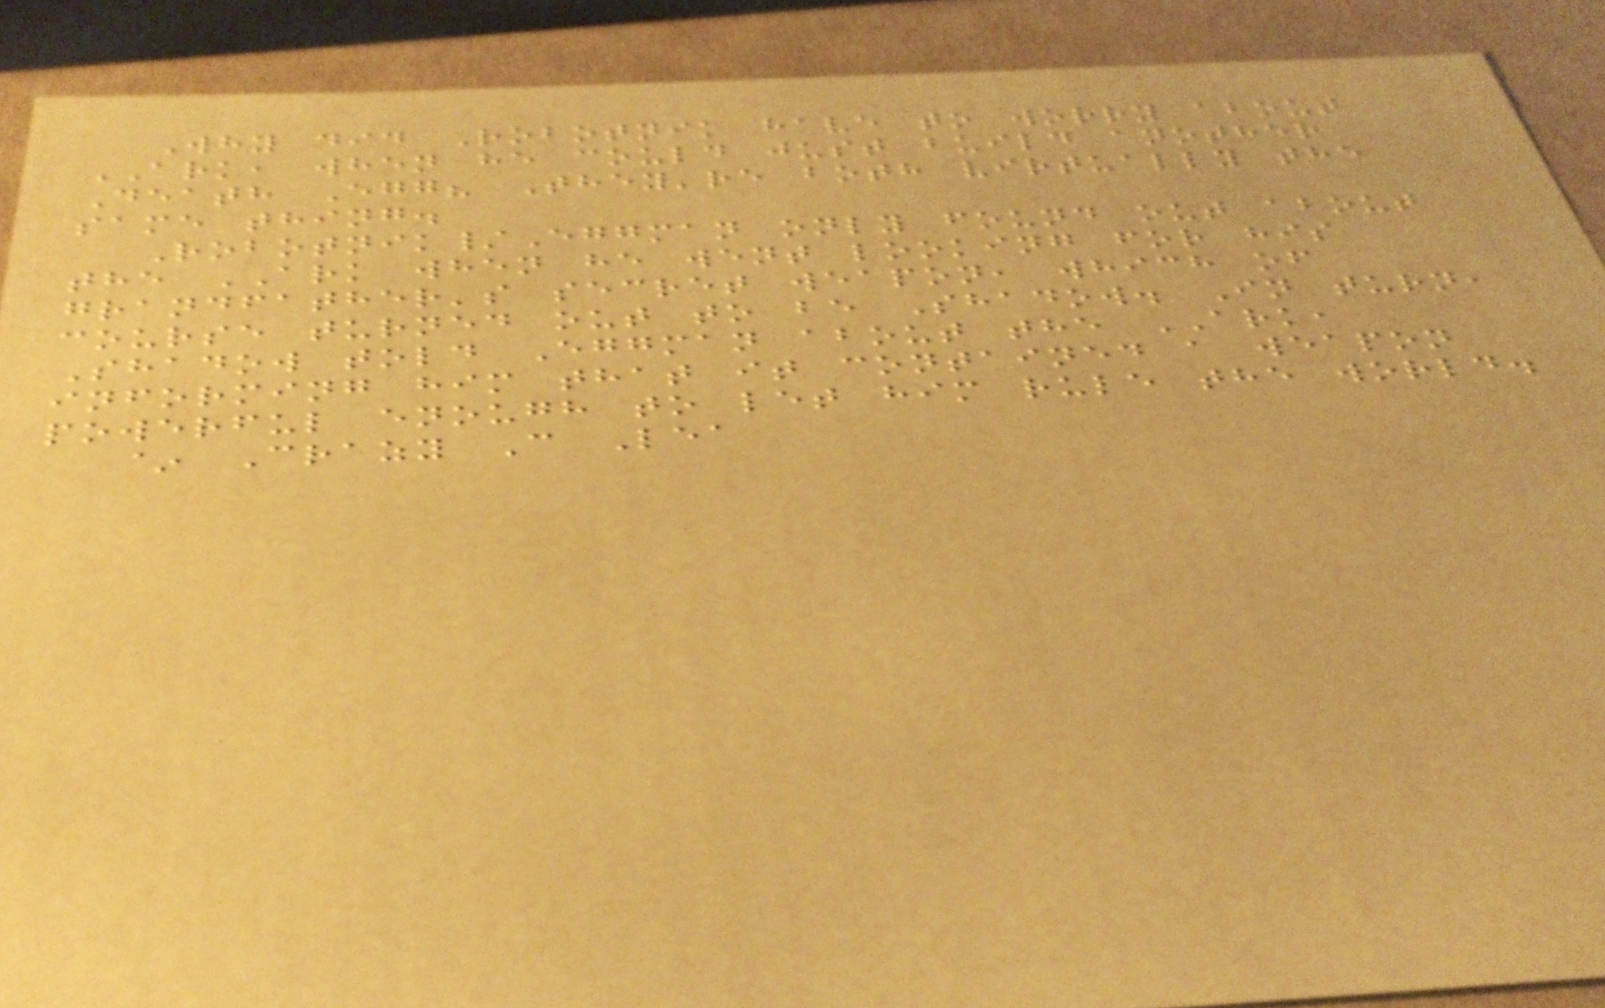Why did Robotnik have to worry about
ARK, when he could just build another
Death Egg? They're both virtually the
same thing.
Robotnik/Eggman only found out about
the ARK when he went looking for his
grandfather's secret weapon, which of
course turned out to be Shadow. In turn,
Shadow told Eggman about the ARK,
informing him that it contained a weapon
powerful enough to let him rule the world.
~ Crazy C Lea
